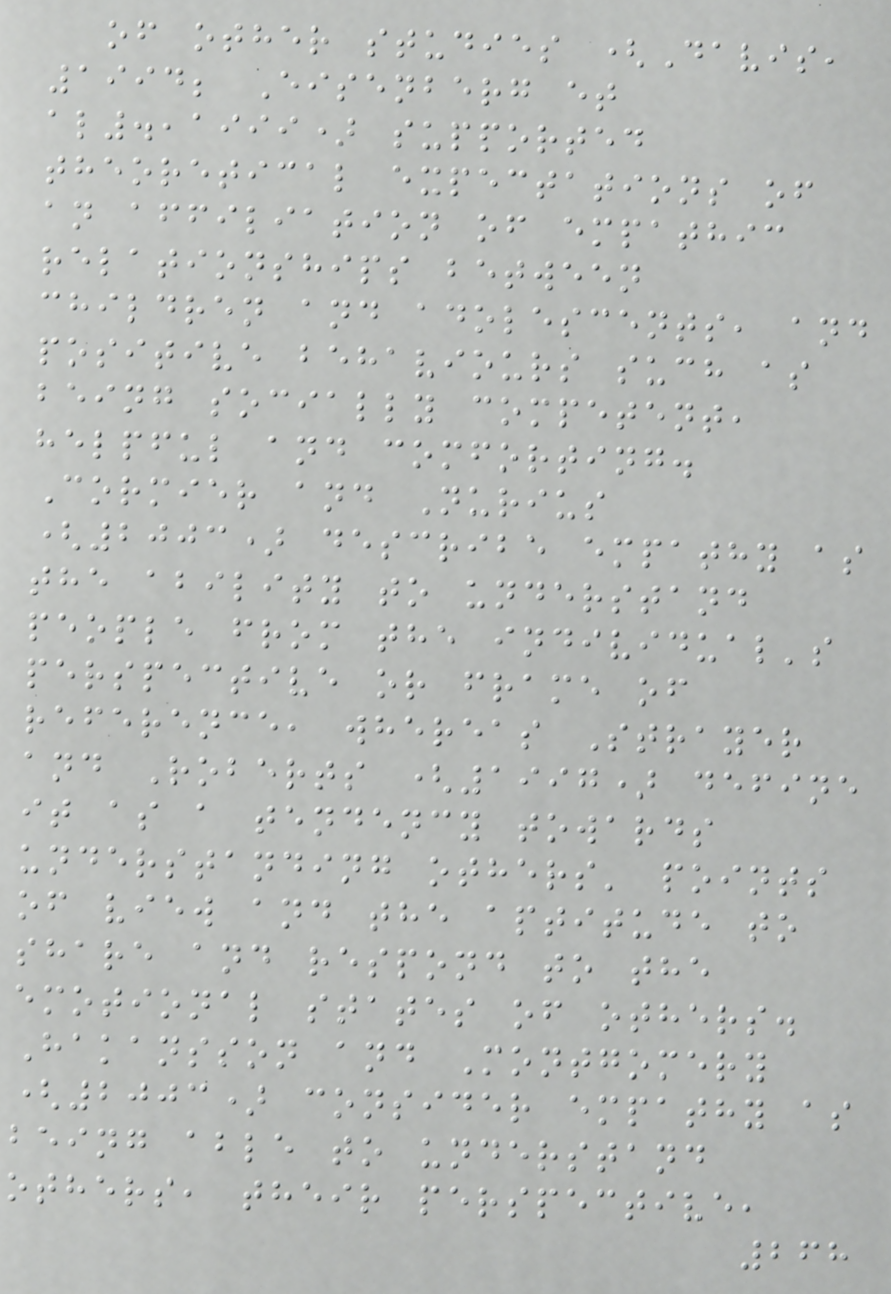of other studies (Davis,
1994; Eisenberg et
al.,1999) supported
theoretical expectations of
an affiliation of empathic
relationships between
children and adolescents, and
positive behaviours such as
being socially competent,
helpful and comforting.
Cormier and Nurius
(2003) describe empathy as
the ability to understand
people from the individual's
perspective or frame of
reference, whereas Strayer
and Roberts (1997) define
it as a tendency towards
understanding others' points
of view and the aptitude to
share and respond to the
emotional states of others.
Hakansson and Montgomery
(2003) consider empathy as
being able to understand
others, their perspective,
268
